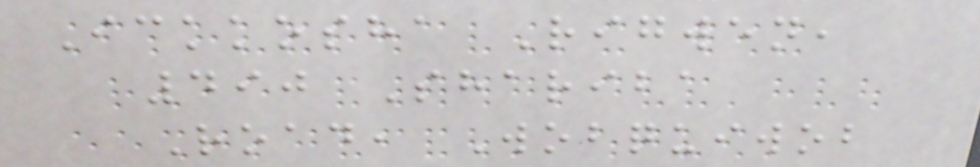Ickkosha Rigwen,
490 Shariba
Road, Wobquiwob
